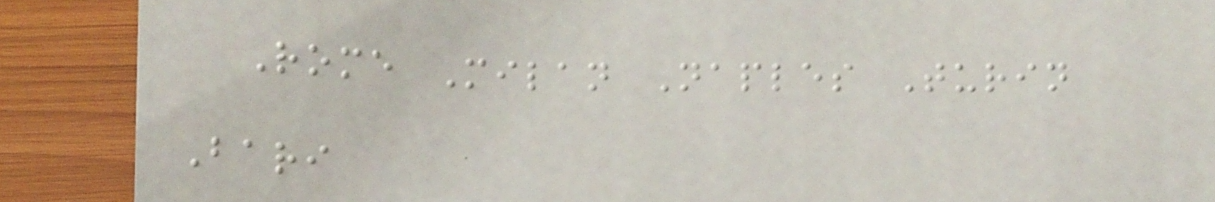Rome Milan Naples Turin
Bari
